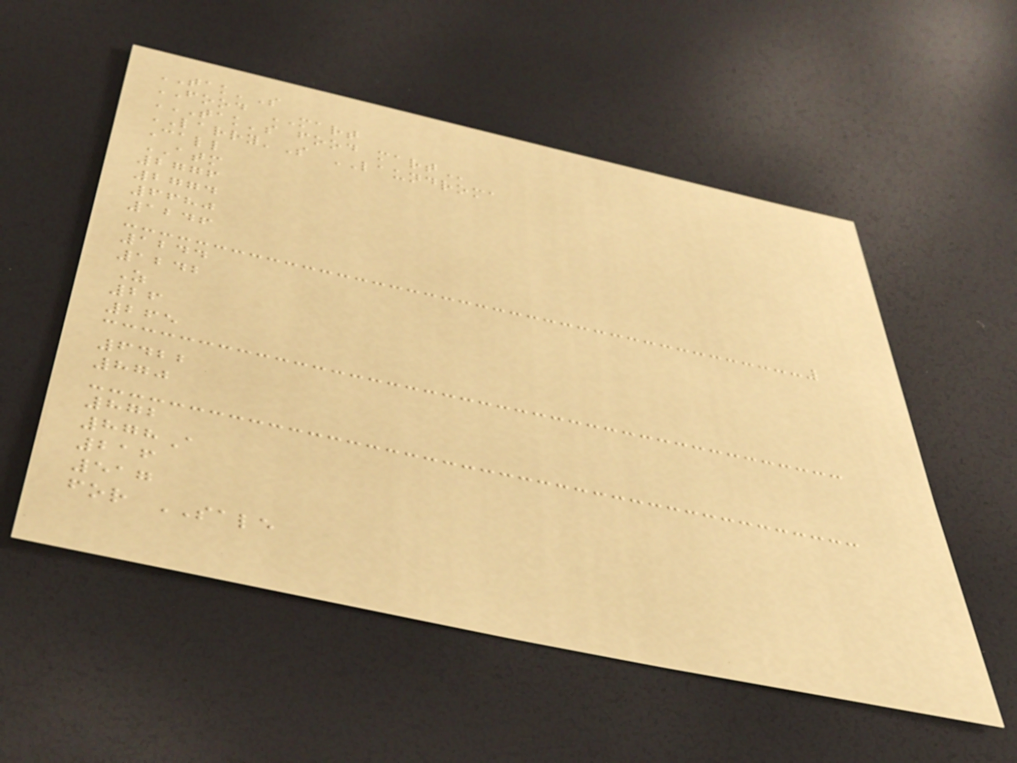TAK'S
FOOD MART
TAK'S FOOD MART
LARRY'S LAUNDROMA
Call
ATM
2776
2774
6680
1246
1244
1242
Z
26
265
6422
870
872
878A
216
517
for SALE
